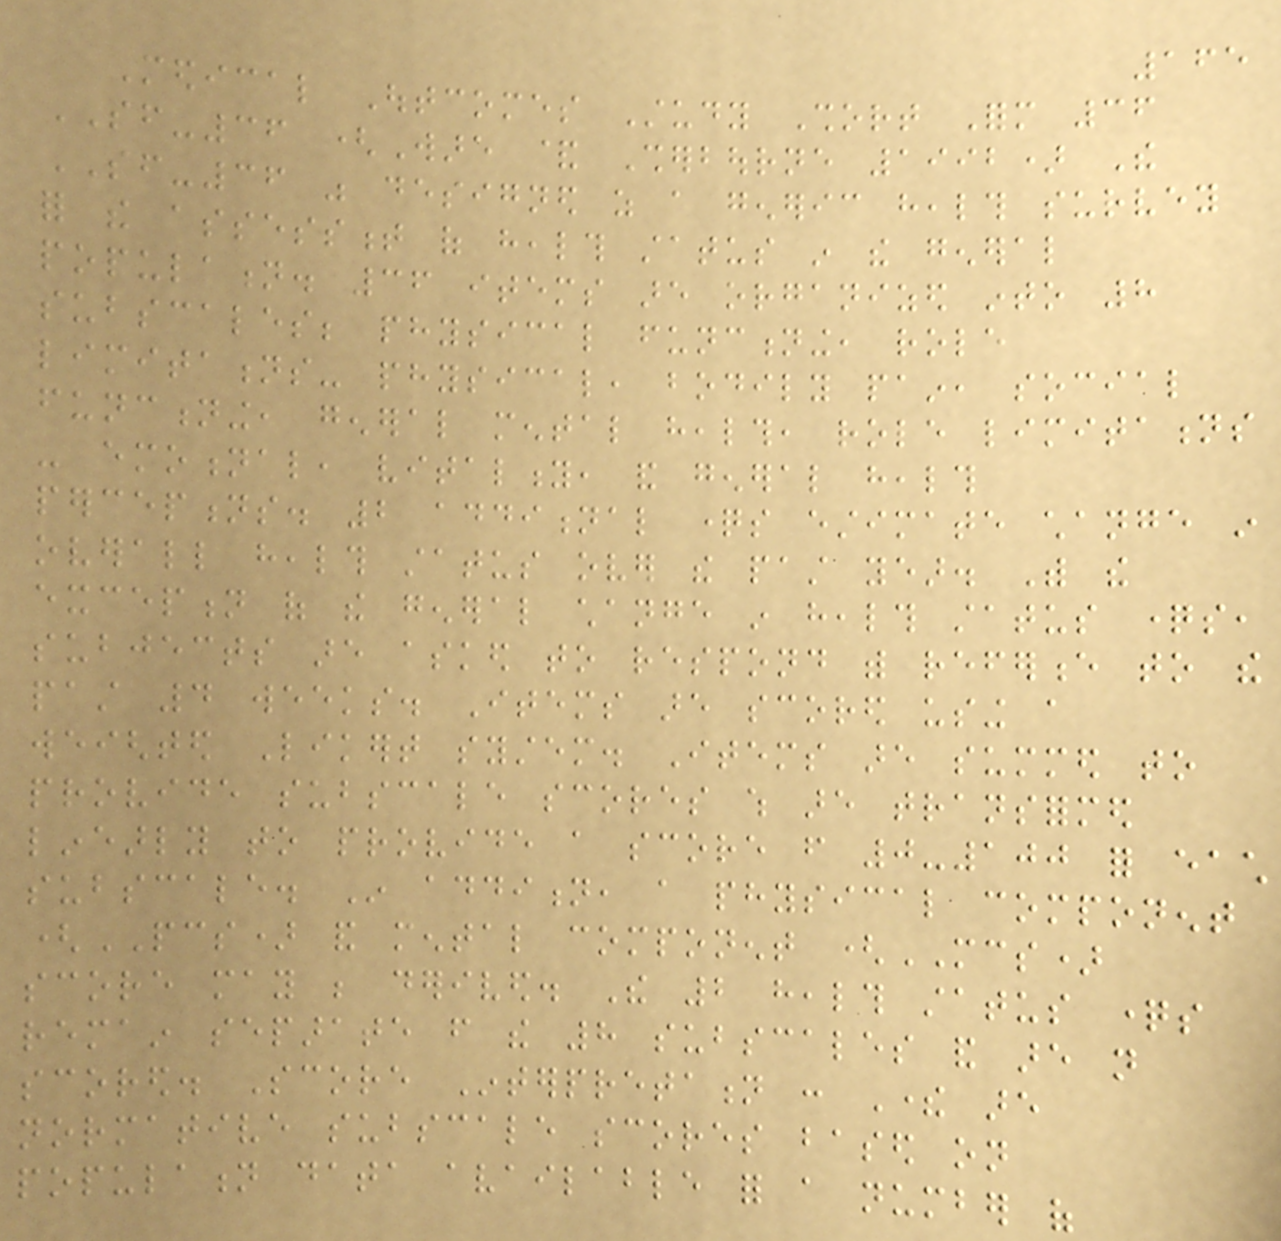165
Medical Outcomes Study Short Form 36
SF-36 (Ware & Sherbourne 1992) The
SF-36 was designed as a generic health survey
for the assessment of health status in the general
population. 36 items are organized into 8
subscales; physical functioning, role
limitations- physical, bodily pain, social
functioning, general mental health, role limitations
- emotional, vitality, and general health
perceptions. 2 additional questions estimate change in
overall health status over the past year. With the
exception of the general change in health status questions,
subjects are asked to respond with reference to the
past 4 weeks. Items are scored using a
weighted Likert system. Items are summed to
provide subscale scores which are transformed
linearly to provide a score from 0-100 for each
subscale. In addition, a physical component
(PCS) and mental component (MCS)
score may be derived. The 2 health status questions
remain separate from the 8 subscales and are not
scored. Score Interpretation : There are
normative subscale scores based on
population data available for a number of
